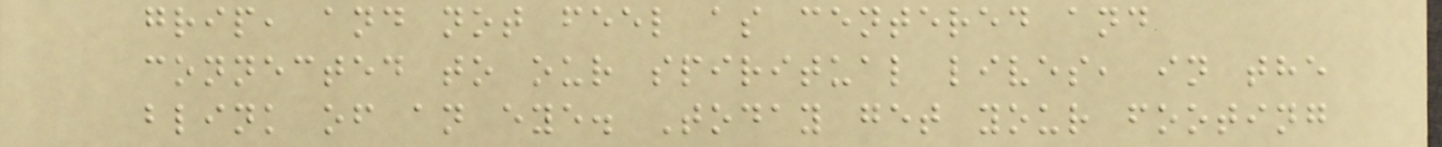grip, and not feel as centered and
connected to our spiritual lives, in the
blink of an eye. Today get your footing
